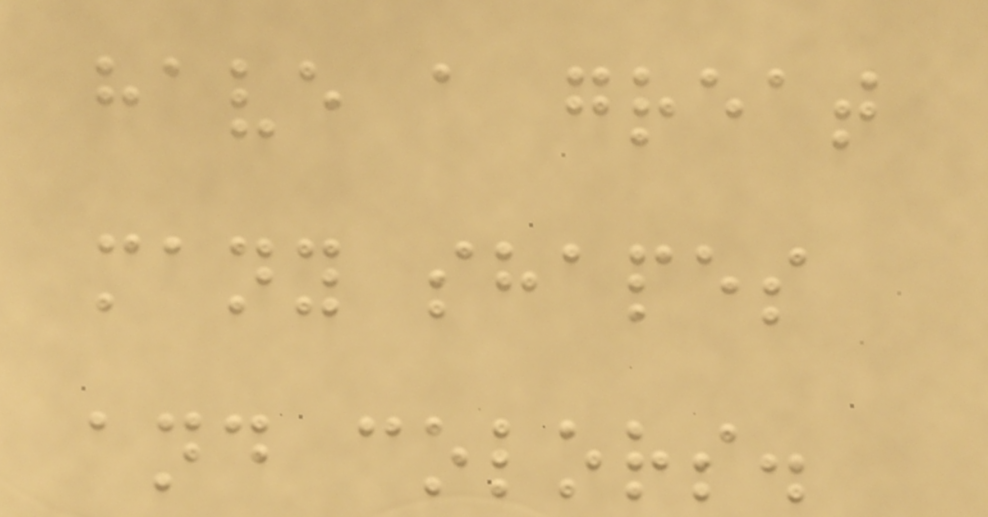have a great
many shapes
and colors.
